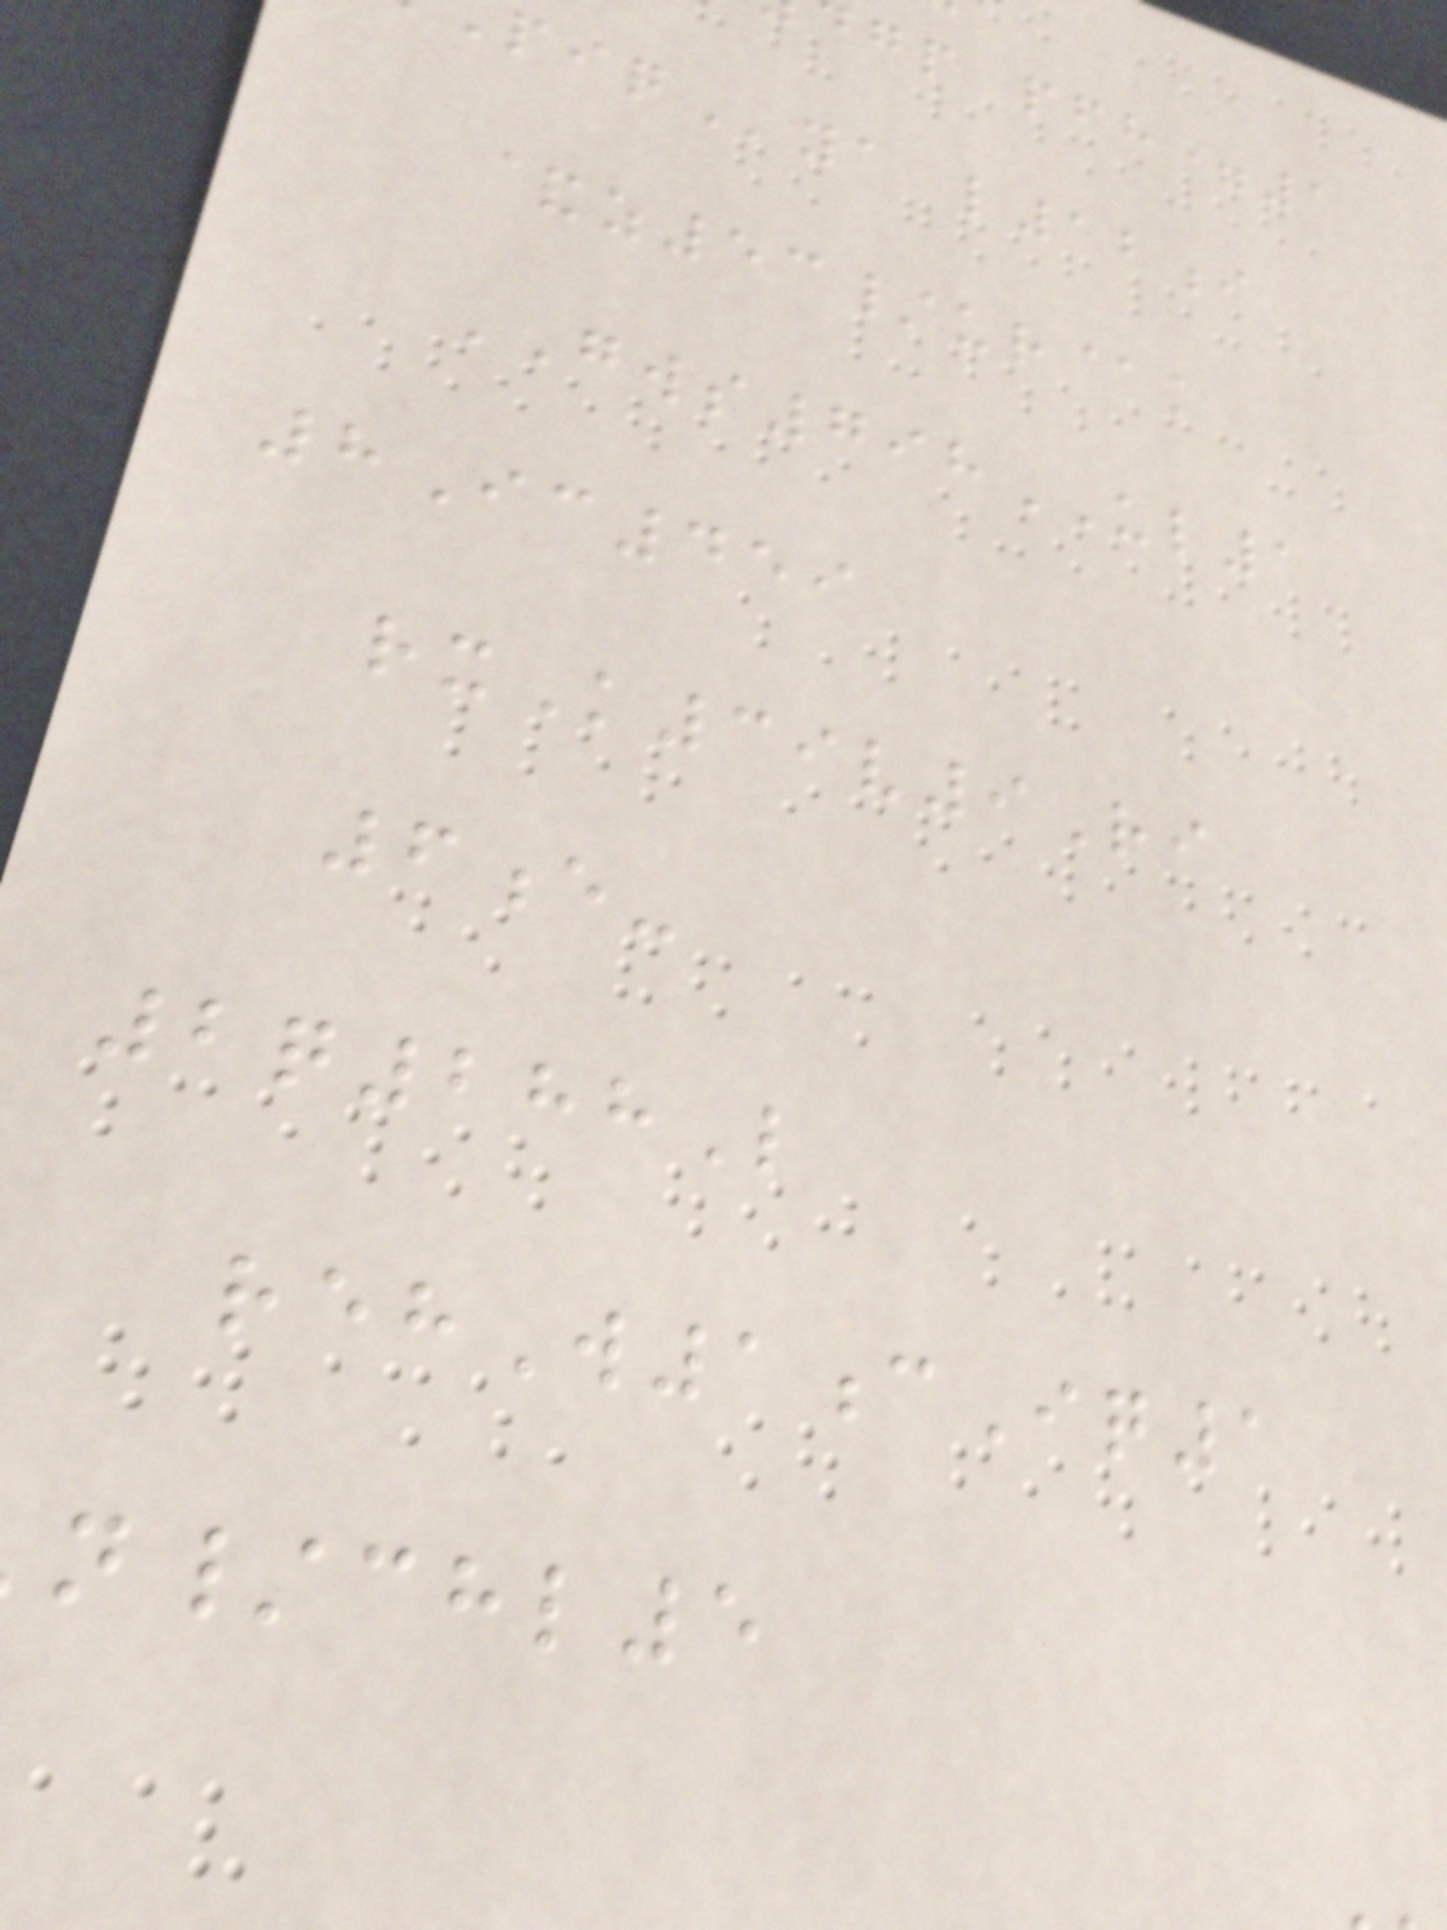gp pfh=1
ya l12i
&z53/ur@k
GWS798UL1
8Ic459
rxK39v9Ri
6e-
2q288L
rehW1cIq1
n/chl5
